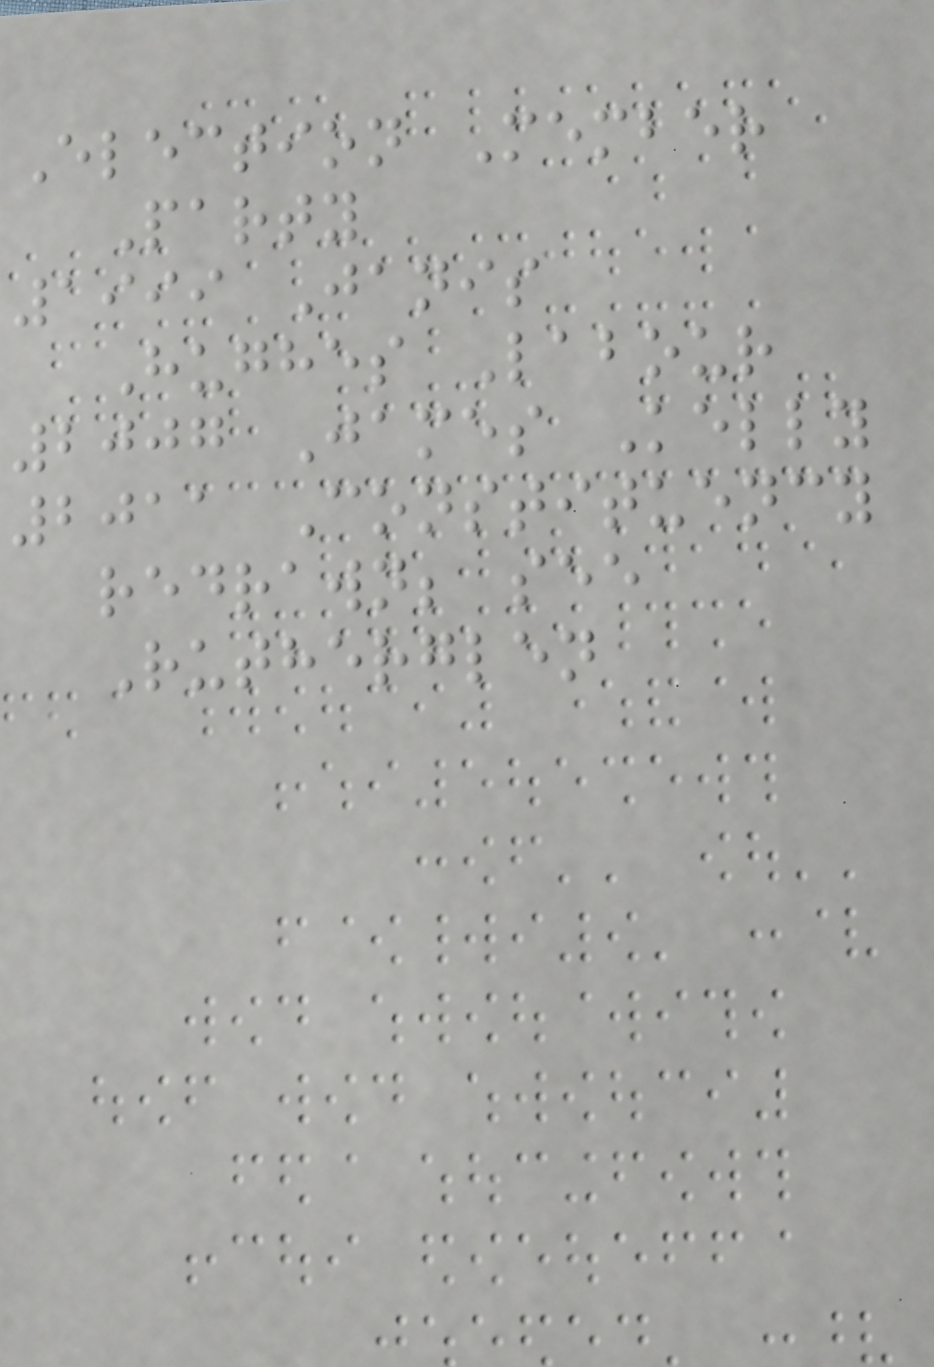Election Member
Party
1999 Janis
Hughes Labour
2007 James Kelly
2011 Constituency
redrawn; see
Rutherglen
